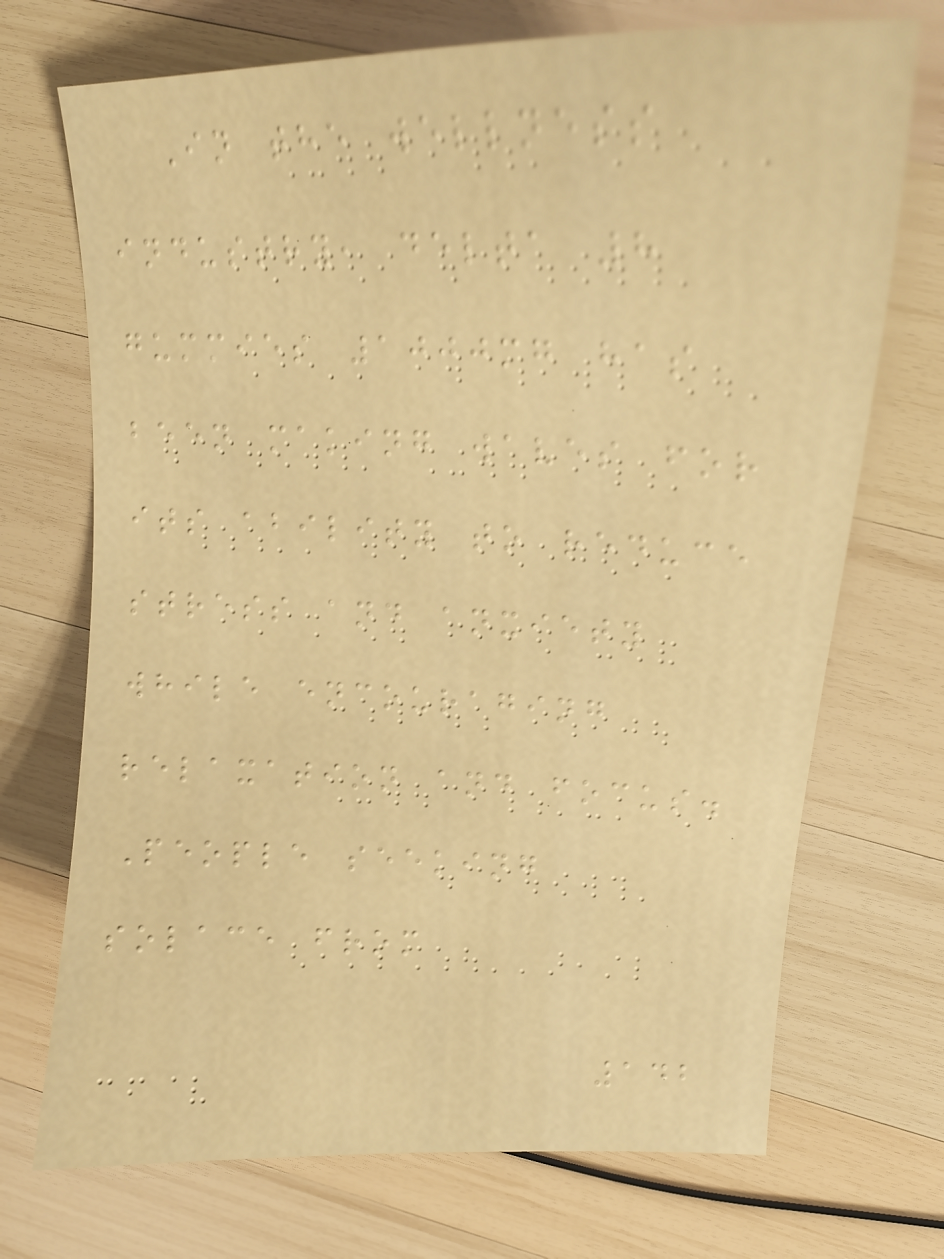In the wellness
industry, delta 8
gummies 1000mg has
been making waves for
its ability to reduce
stress and anxiety
while encouraging
relaxation and focus.
People seeking
solace from
142
